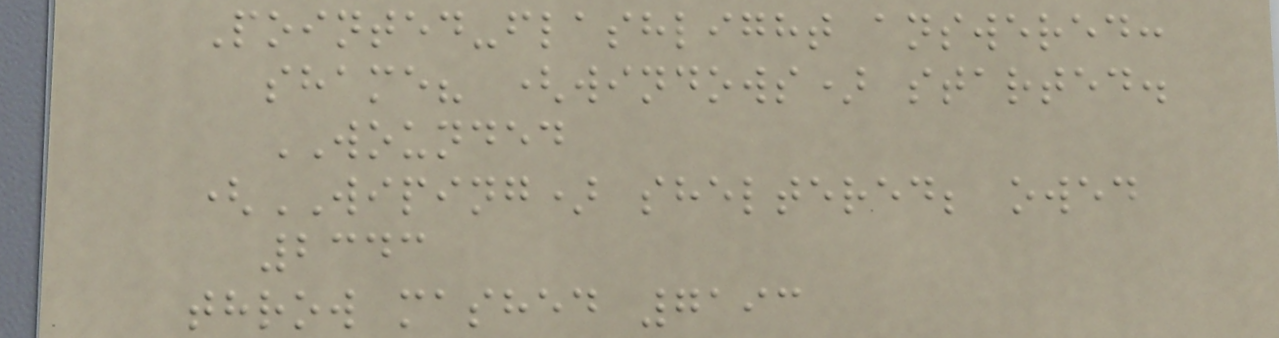Pointed-flashlight answered:
shame? (windows) started.
WOUNDED
(WIPING) sheltered; owed
2343
throw mashed 7193
